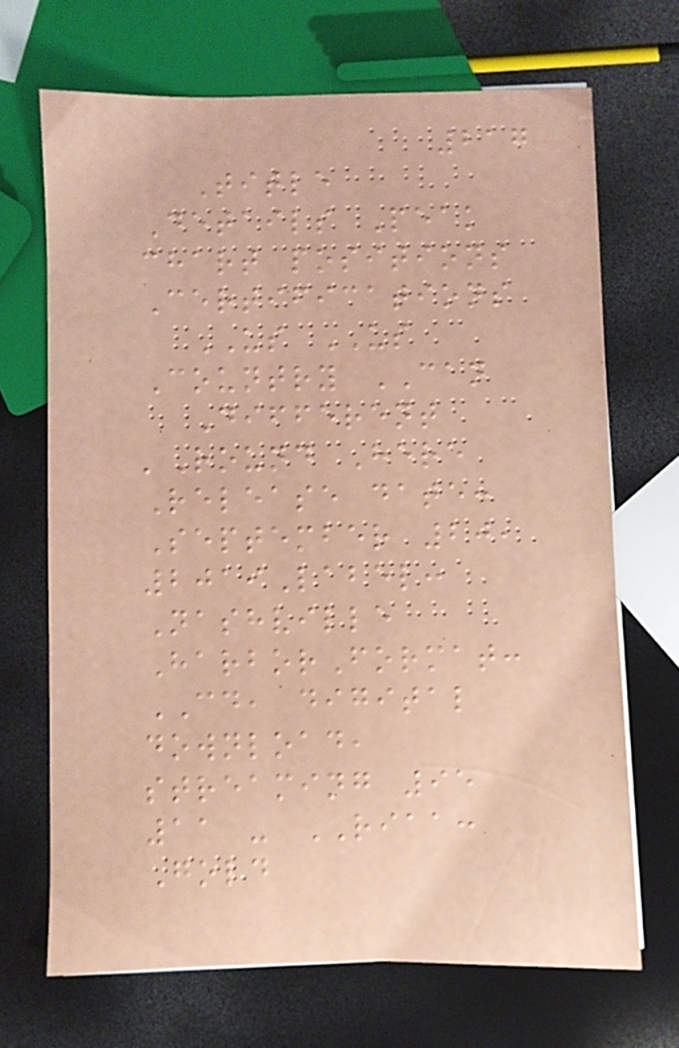217
Title
Details Peak
chart positions
Certifications
US US
Country CAN
Different
'Round Here
Release date:
September 20,
2019Label:
Nashville
HarborFormat:
CD, digital
download,
streaming 95
11 - RIAA:
Gold
